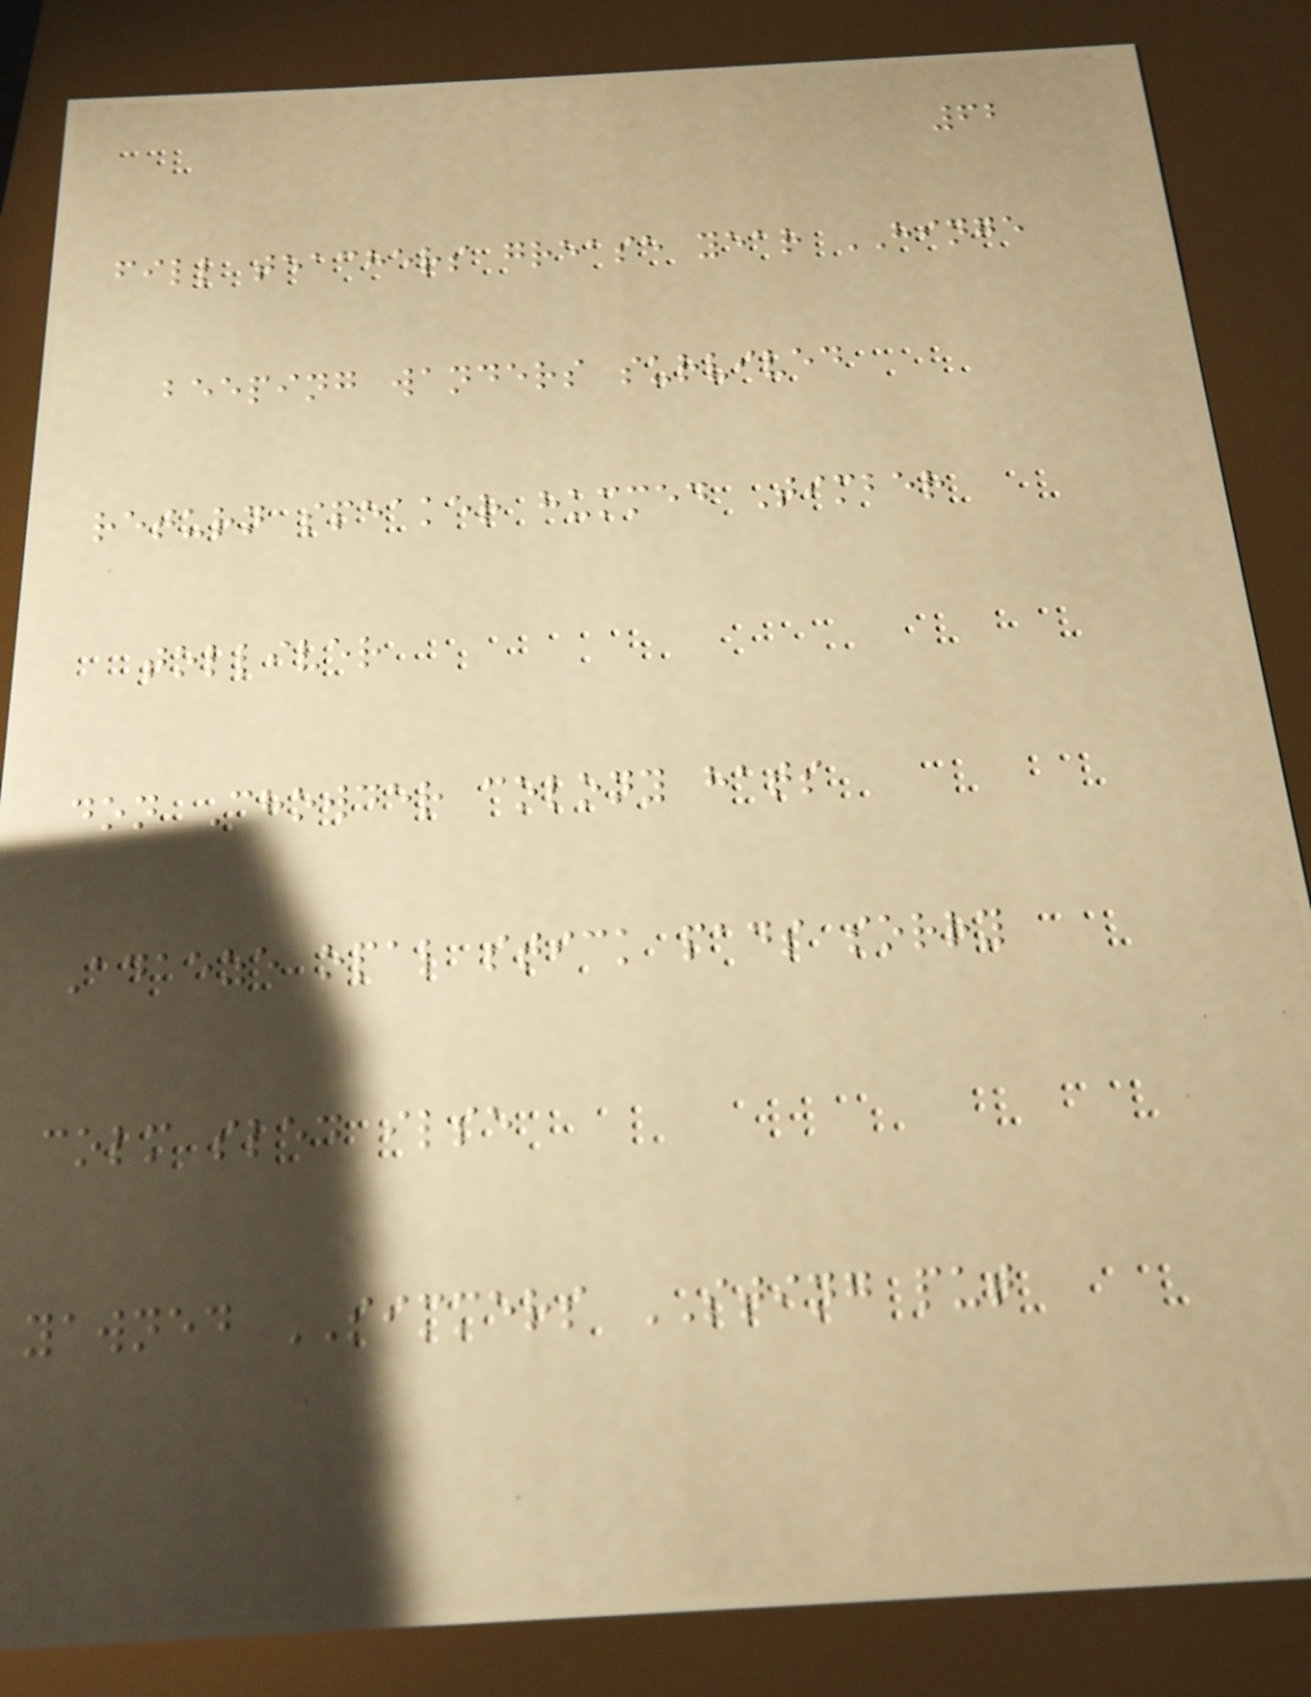62
fill teachers grease year HINGE
beeping wanders survived
return speaker hummed Timber
tolliver
don Chowder colony hats
Adaeze opal stick pads sorry
colm sled ilse
yawned SIMMERS STING put
